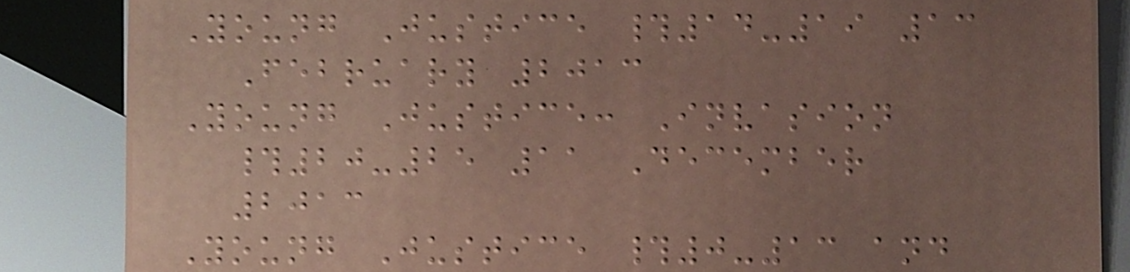Young Justice #14-19 13
February 2013
Young Justice: Invasion
#20-25 11 December
2013
Young Justice #0-13 and
